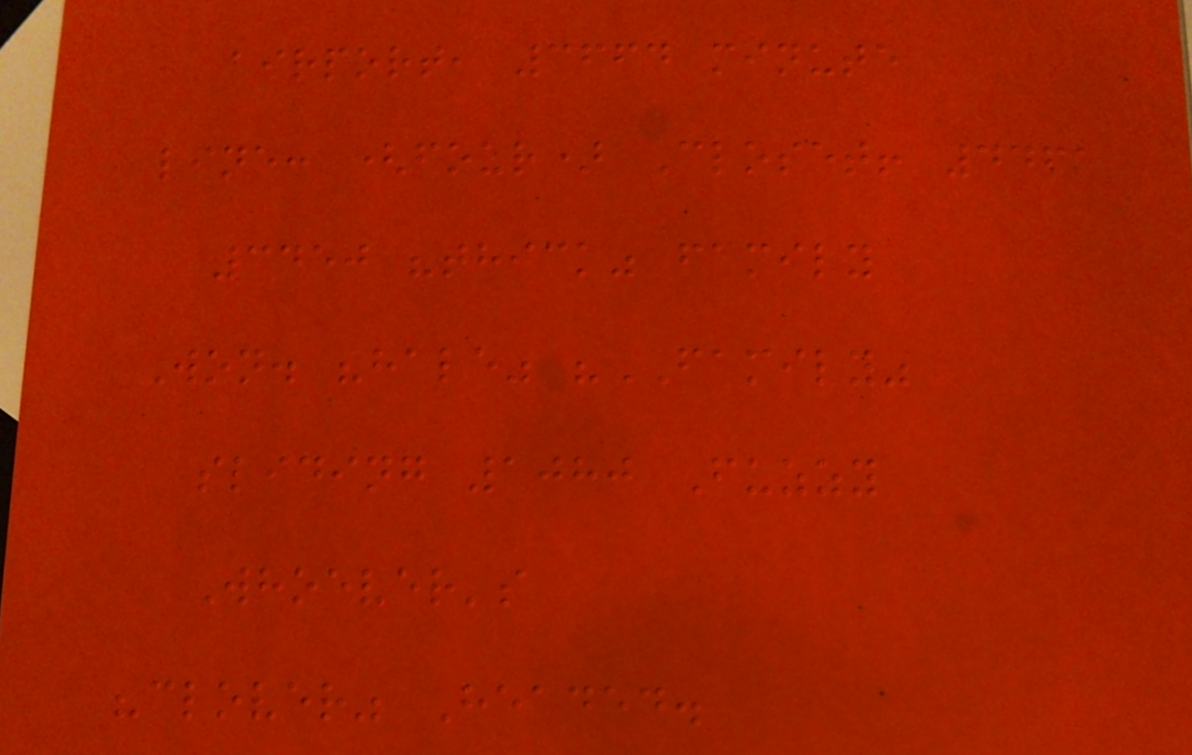airport, 3664 minute
line: (four) Closet! 4461
3450 "thick" family
Won. "hale" "FAMILY"
sliding 1080 Fuzzy
Whoever's
"clover" Headed.
